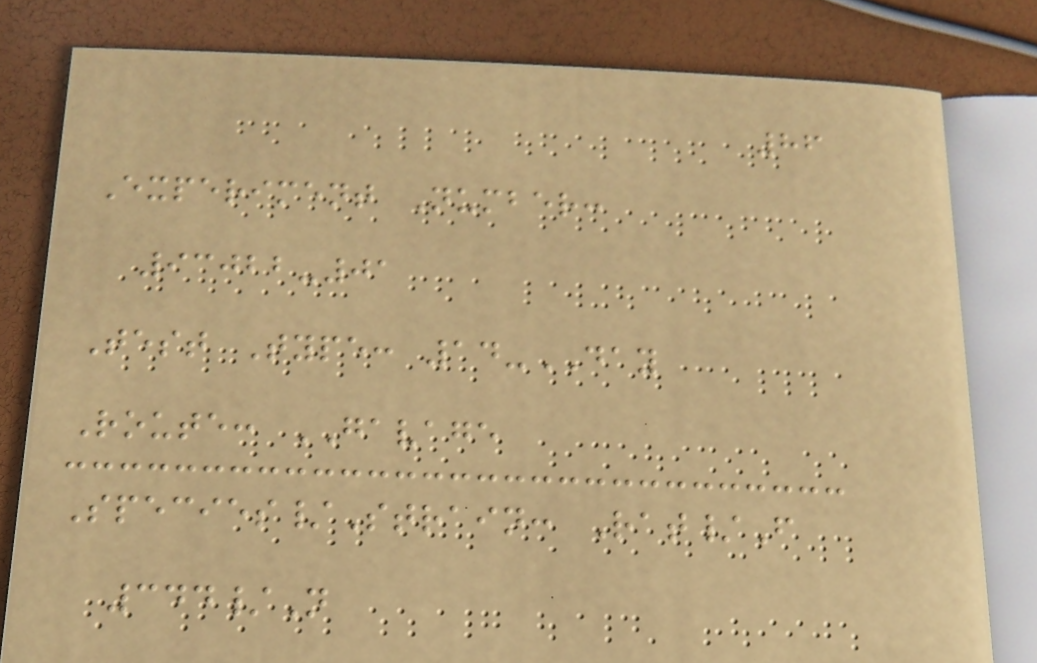86
Experiment Number:
93022-01
Test Type: 14-DAY
Route: GAVAGE
Species/Strain: Rat/F
344/N
